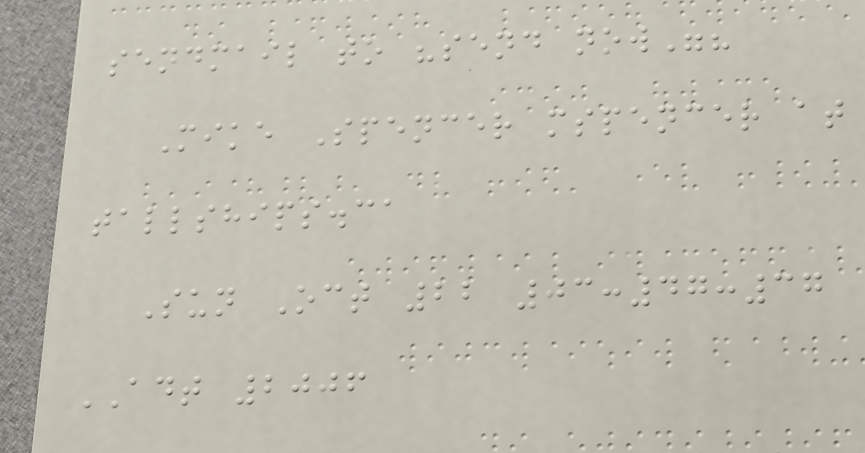sendmail to "send now"?
Mike Spencer mspencer at
tallships.ca
Sun Oct 22 03:47:37
ADT 2006
